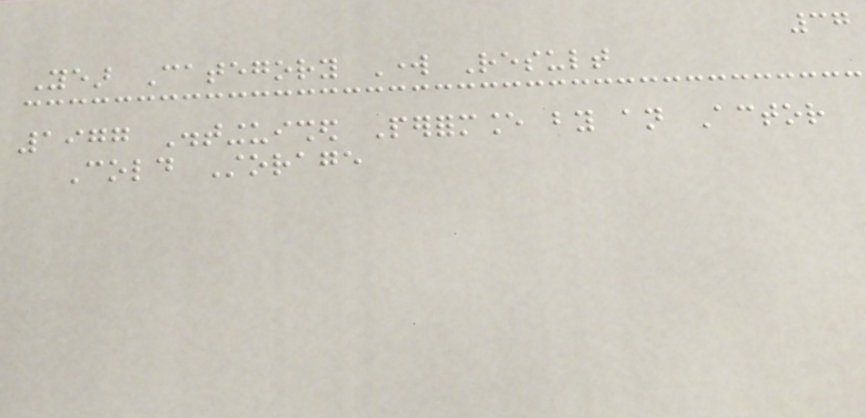37
Year Category Work Result
1977 Distinguished Performance by an Actor
Cold Storage
